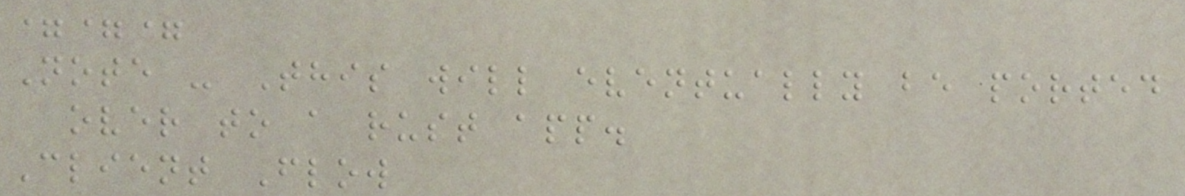===
Note - This will eventually be ported
over to a rust app.
Client Flow
